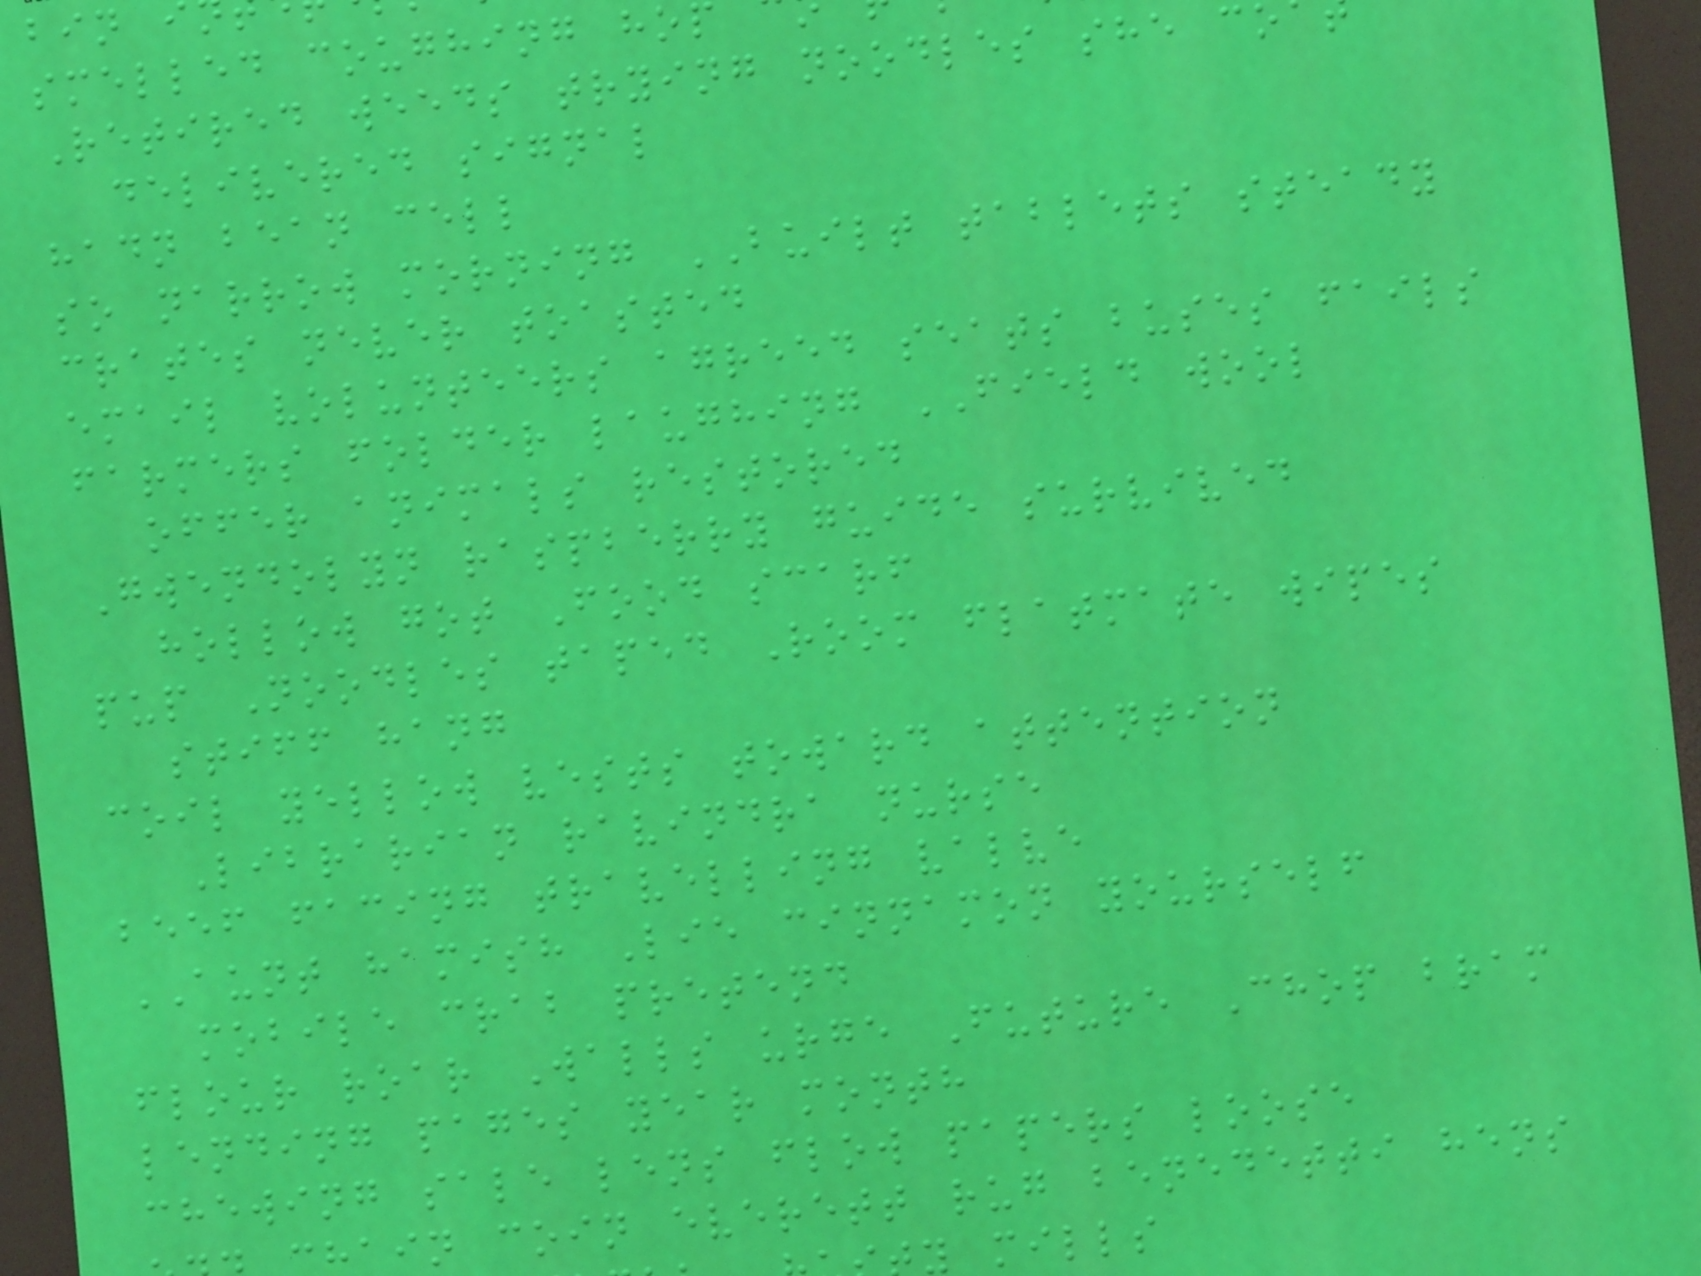smelled coughing ho
Retired weeds trying noodles she co
delivered signal
hadn bean cell
so narrow morning BUILT tablets steady
crates never toasted
email volunteers agreed seats buses fails
farmers folder laughing FIELD wool
offer animals restored
Gwendolyn raspberry guide survived
hollow got Food scarf
pup Noodles taped Room flatmate wipes
stiff hang
coil yellow vests toward attention
Librarian ravindra nurse
beef facing travelling valve
AUNT hamish Lie cinnamon yourself
mobile crab pretend
flour roar Walls urge Future Chop bram
lending pages year month
chewing sale lens flow papers loose
ain coin everett rug benedetti hens
